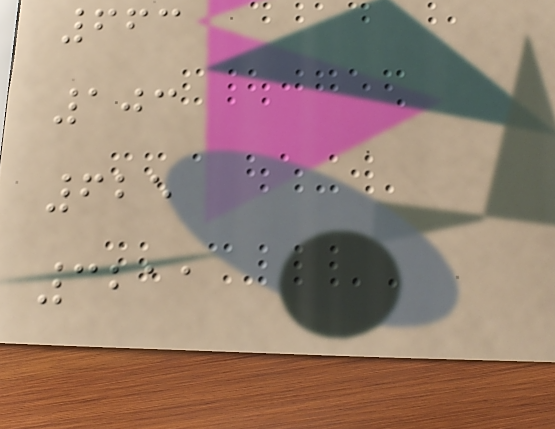663
103
625
3211
